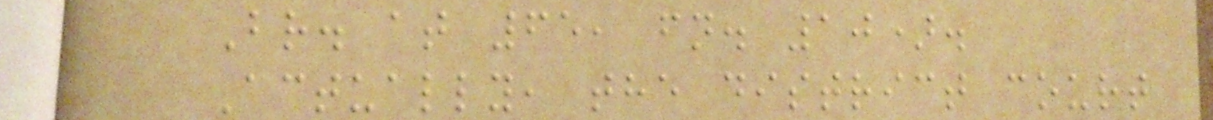Br. at 65, fn. 10).
Actually, the district court
